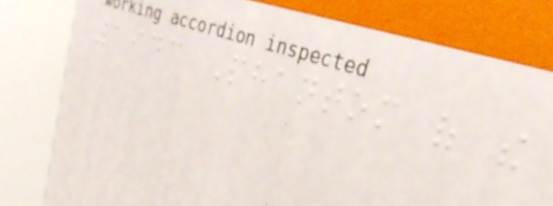1943 Phantom of the
